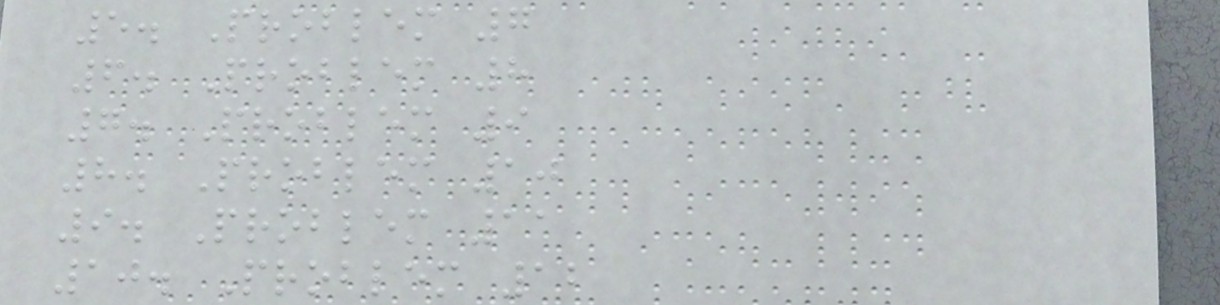5. Problem 7
6. Problem 8
7. Problem 9
8. Problem 10
9. Problem 11
10. Problem 12
